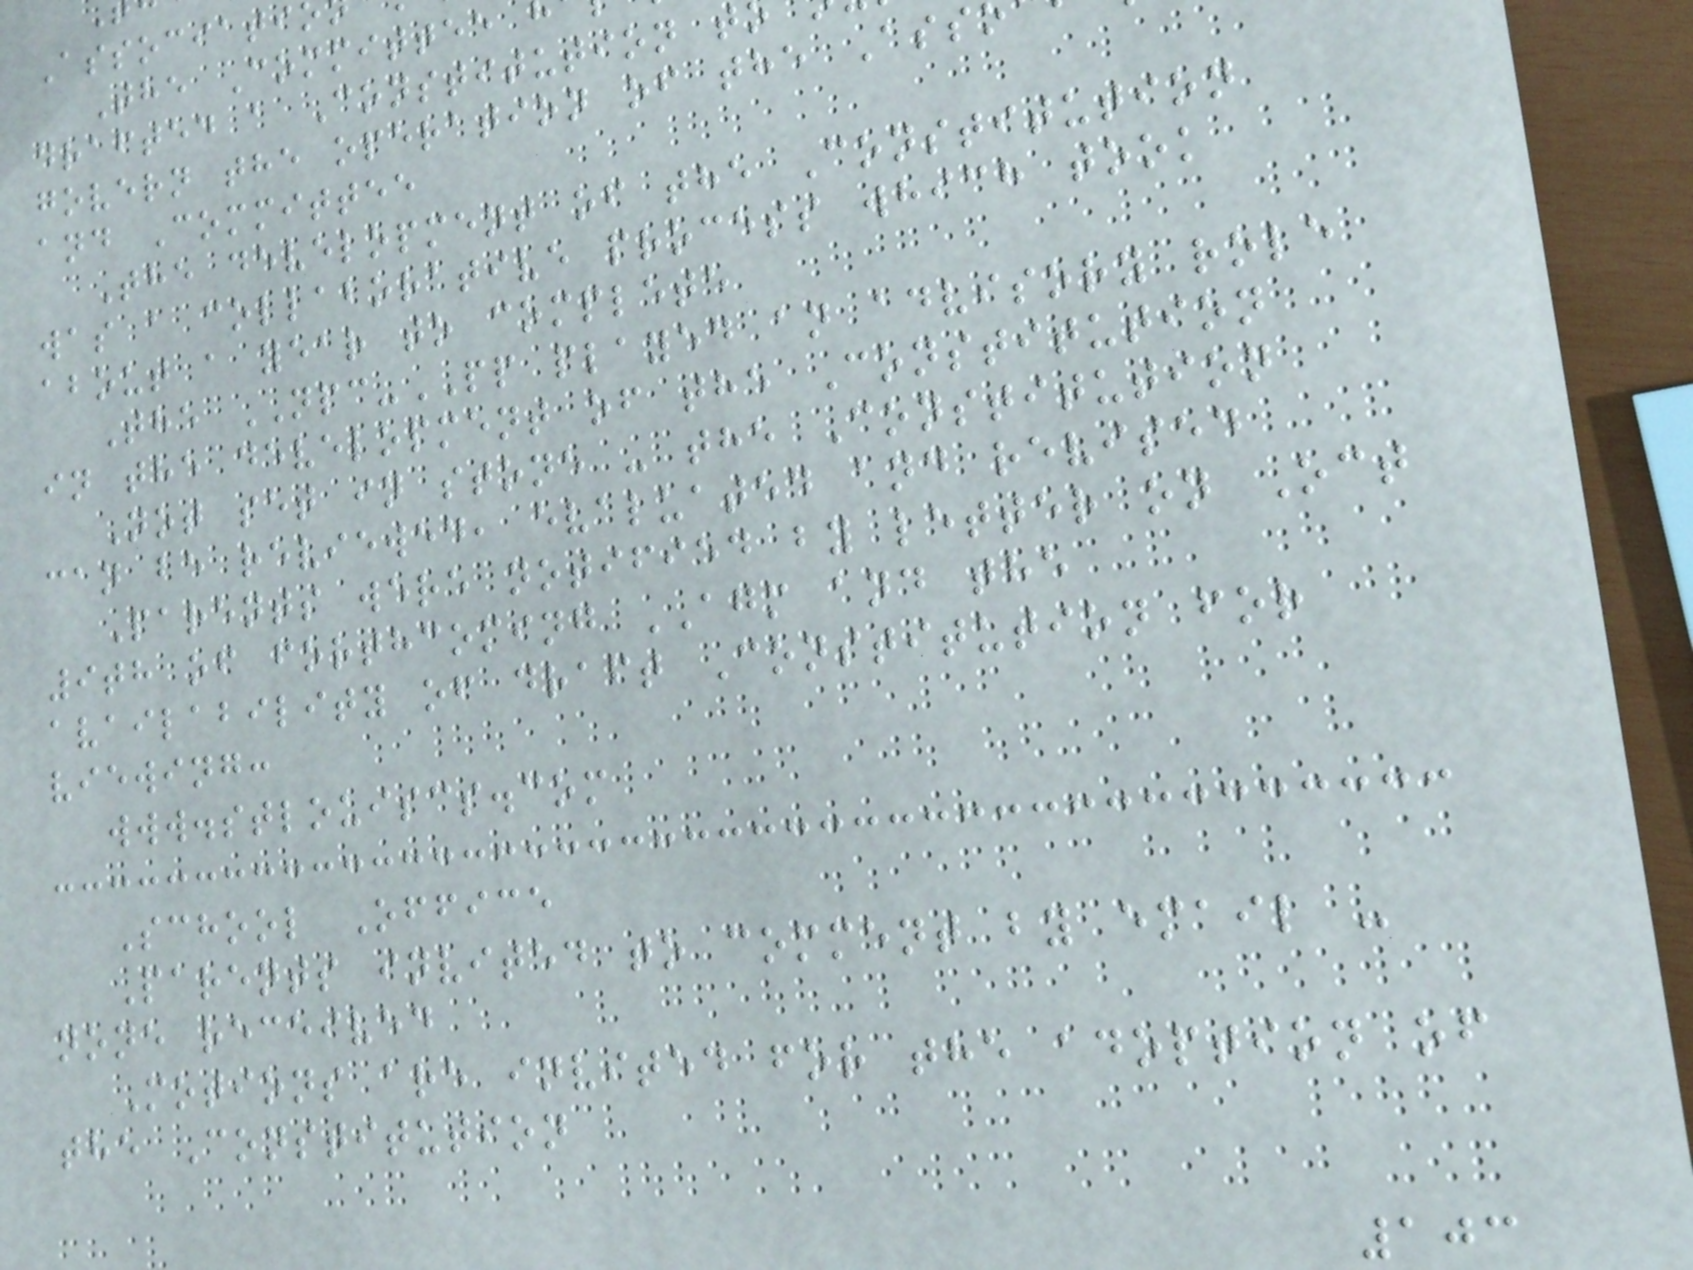Associati
The Committee
drafted a Constitution t
govern the operation of the Ass
and Committee
The development of the Constitution
was a collaborative process which took
about a year to complete
The NPC-PP played an advisory role
in the development of the Constitution
Not set in stone - the Constitution
can be reviewed, evaluated and revised
Parents were notified by letter on Oct
9th of forthcoming AGM and the
availability of draft Constitution for
viewing:
www.stlouiscs.com
School Office
Parents invited to comment by email -
none received
Motions are invited for the adoption of
the Constitution
103
